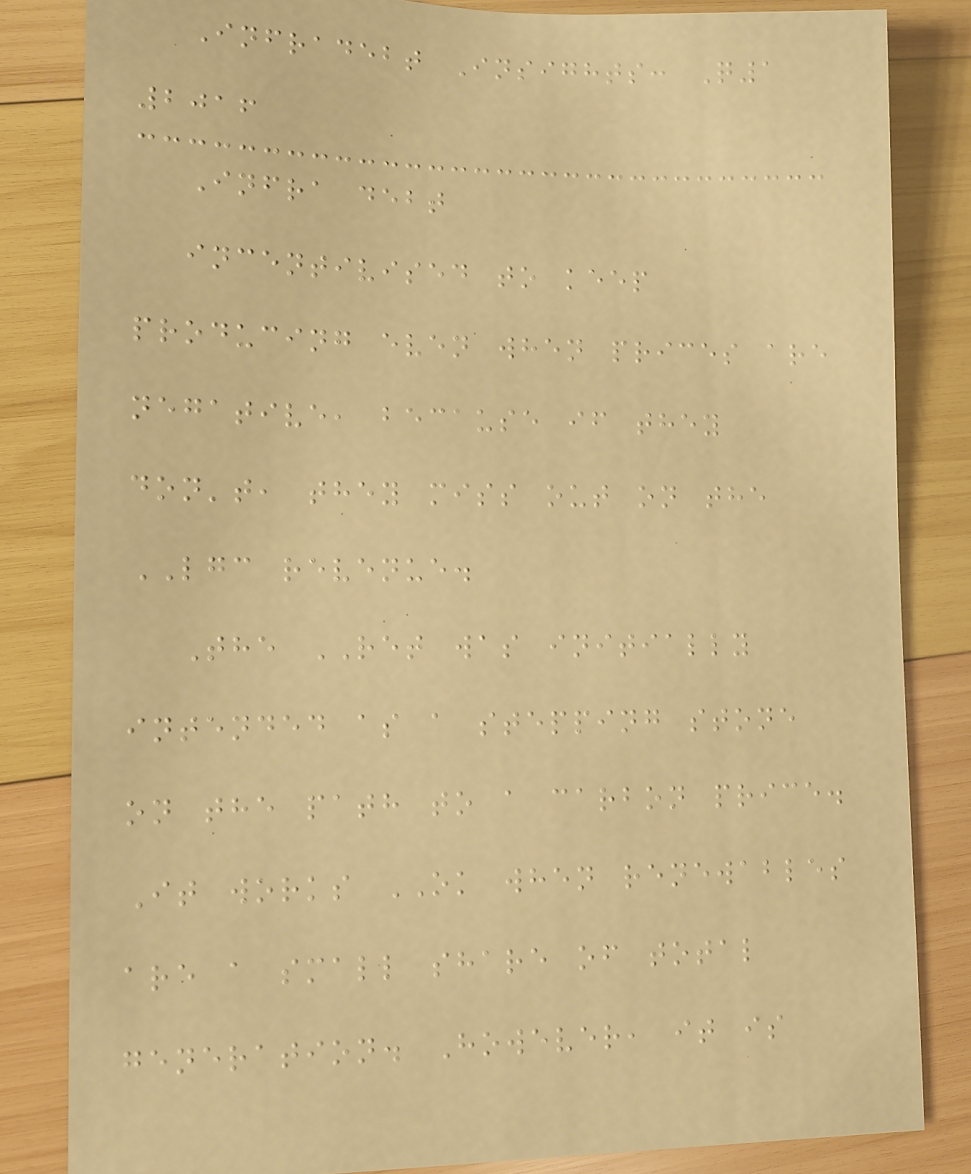Infradebt Insights: Q1
2016
Infra debt
incentivised to keep
producing even when prices are
negative, because if they
don't, they miss out on the
LGC revenue.
The RET was initially
intended as a stepping stone
on the path to a carbon price.
It works OK when renewables
are a small share of total
generation. However, it is
